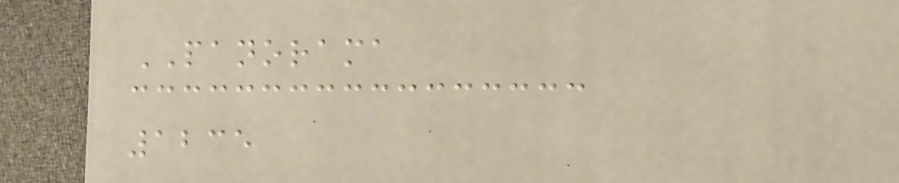PANORAMA
1235
